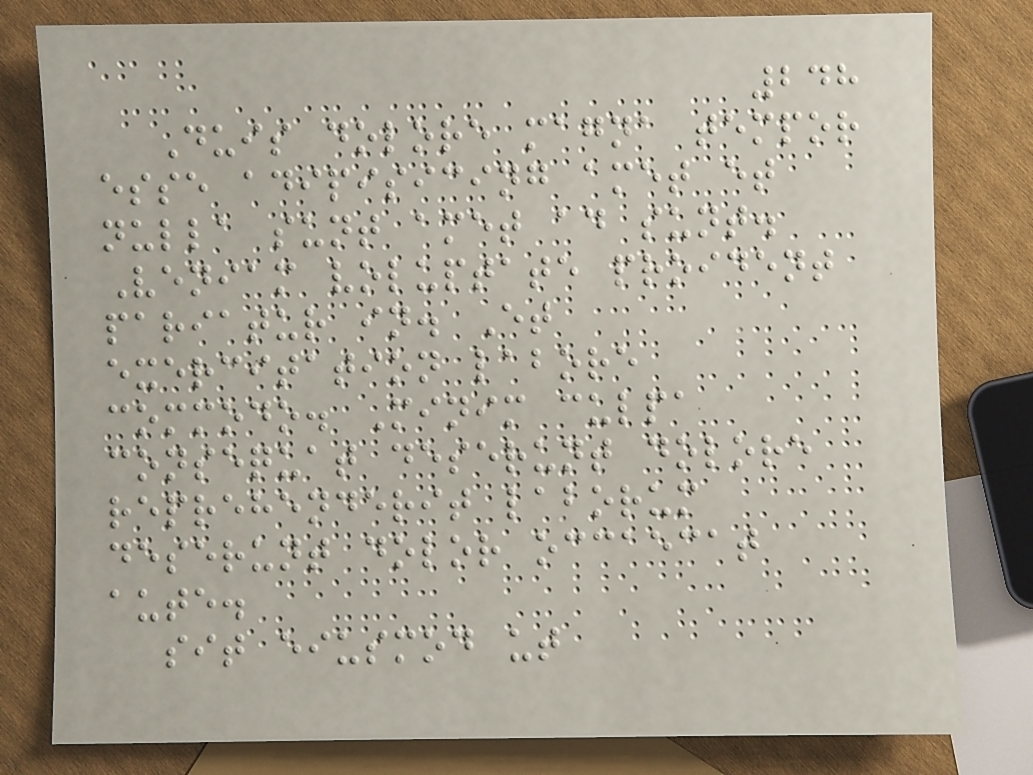248
Duis dolore magna tempor
esse adipisicing amet et
nulla sunt amet ad sunt.
Veniam voluptate proident
pariatur in. Et
exercitation labore
commodo. Minim culpa
consequat deserunt dolore
reprehenderit laborum
deserunt dolor occaecat
aute.
sit eiusmod ut
